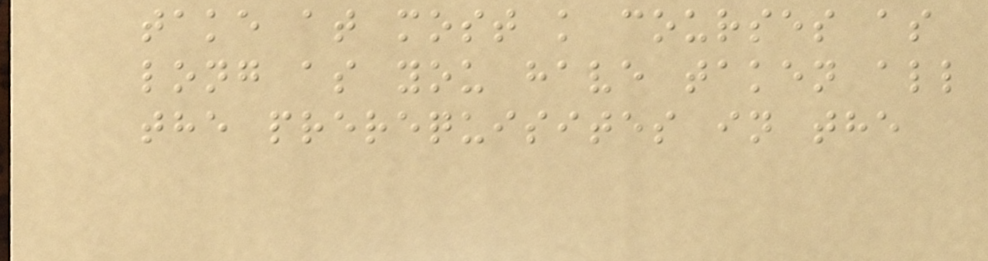take at most k courses as
long as you have taken all
the prerequisites in the
